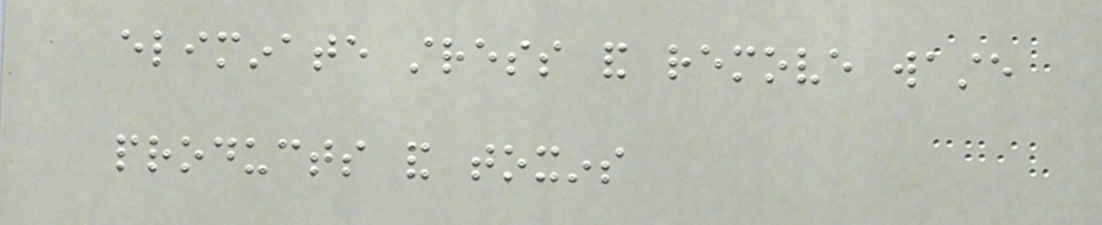eliminate stress and remove waste
products and toxins
